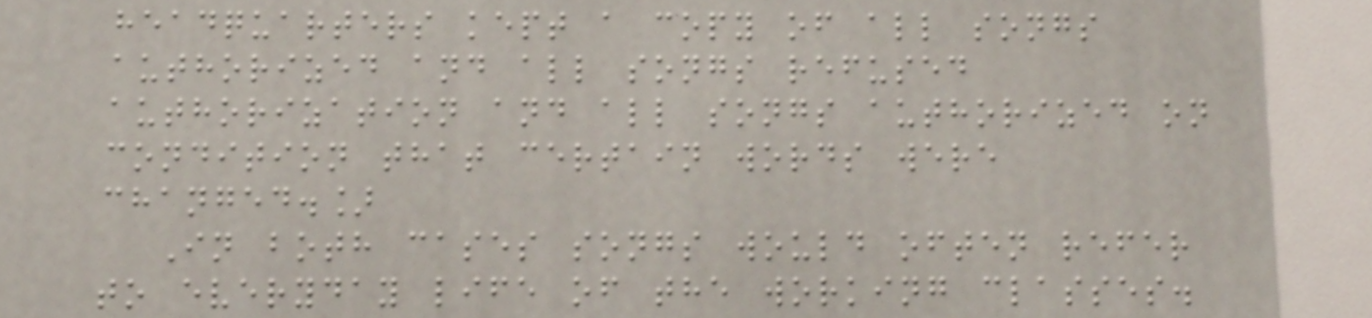headquarters kept a copy of all songs
authorized and all songs refused
authorization and all songs authorized on
condition that certain words were
changed.]
In both cases songs would often refer
to everyday life of the working classes.
